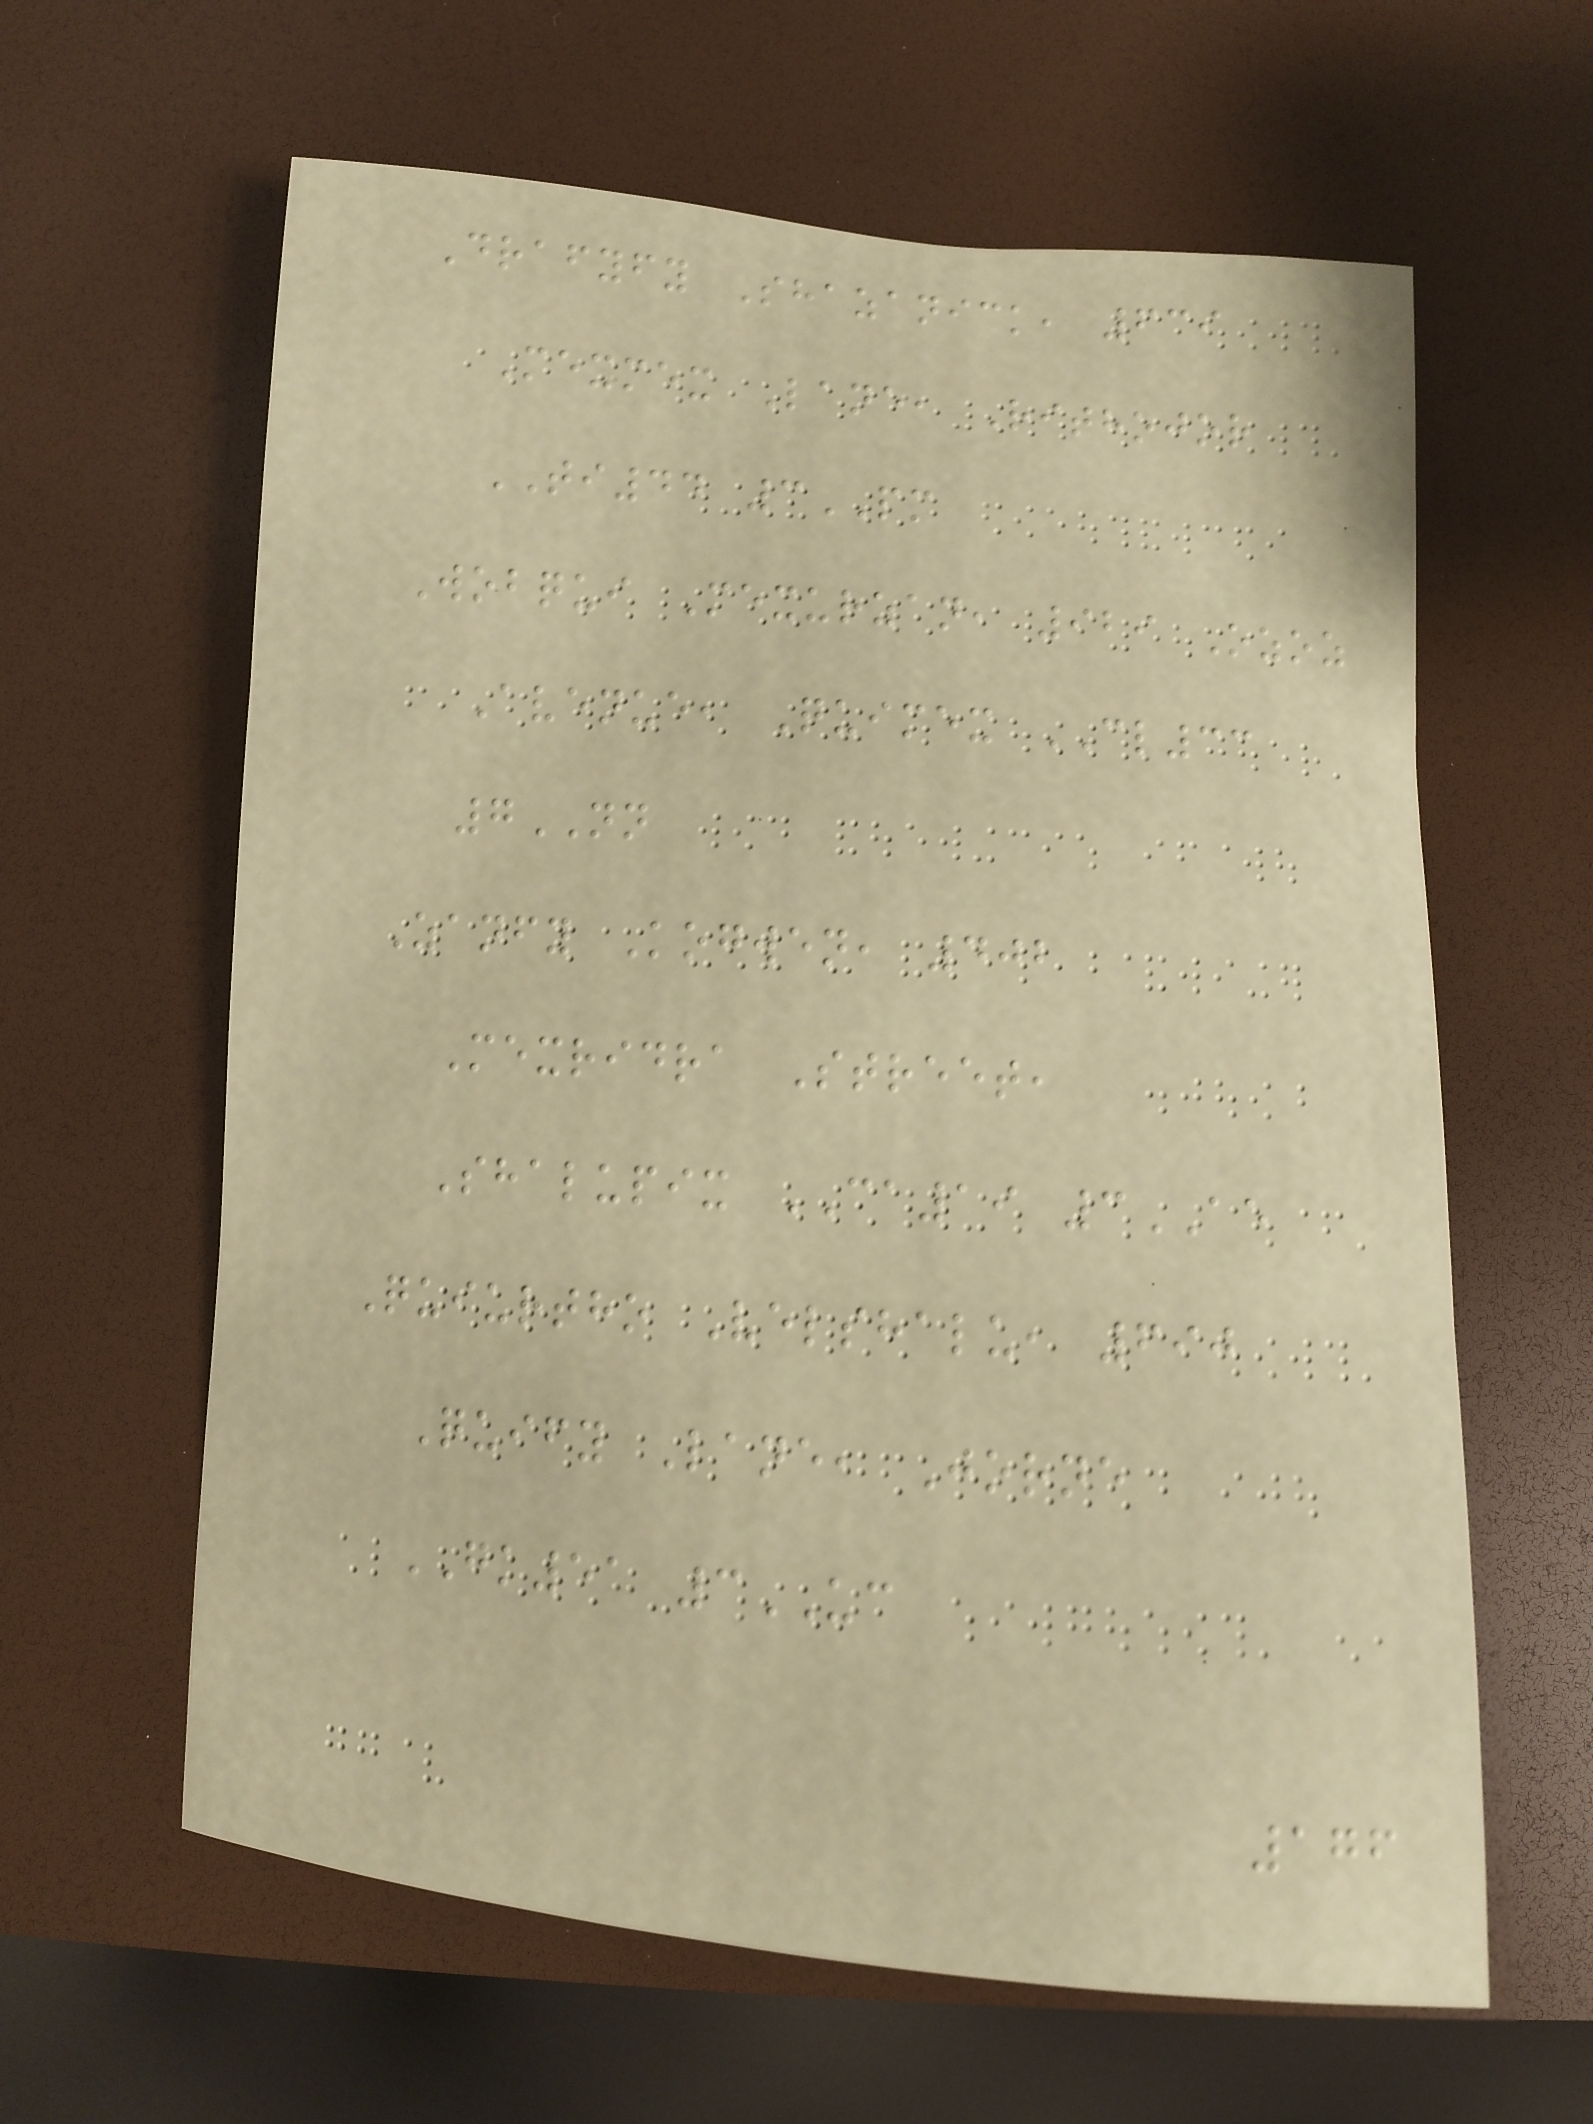Drafyfy Shazanick, 639
Mexmex Lane, Rithojor
TI44 3PM
Wobqui Mexurzan, 929 Ozoz
Avenue, Quimex CL33
7NN
Zanfy Kogwen, 402
Mexridra Street,
Shalupix CA19 3AE
Quiurtho Velshalu, 690
Quify Lane, Jorne
GK51 3UC
176
